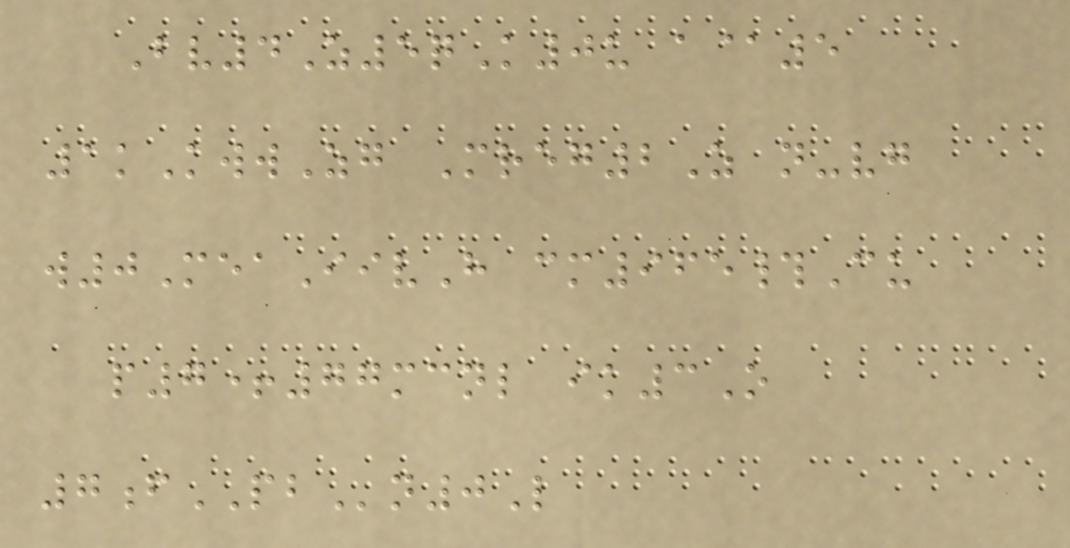Bv4Z5qK0u a@5
1kKwwZg Mreg2Z n-vg
w0MeaIivH cm965#Cu
p7+77mcnl ik3O
7fPBn0L
